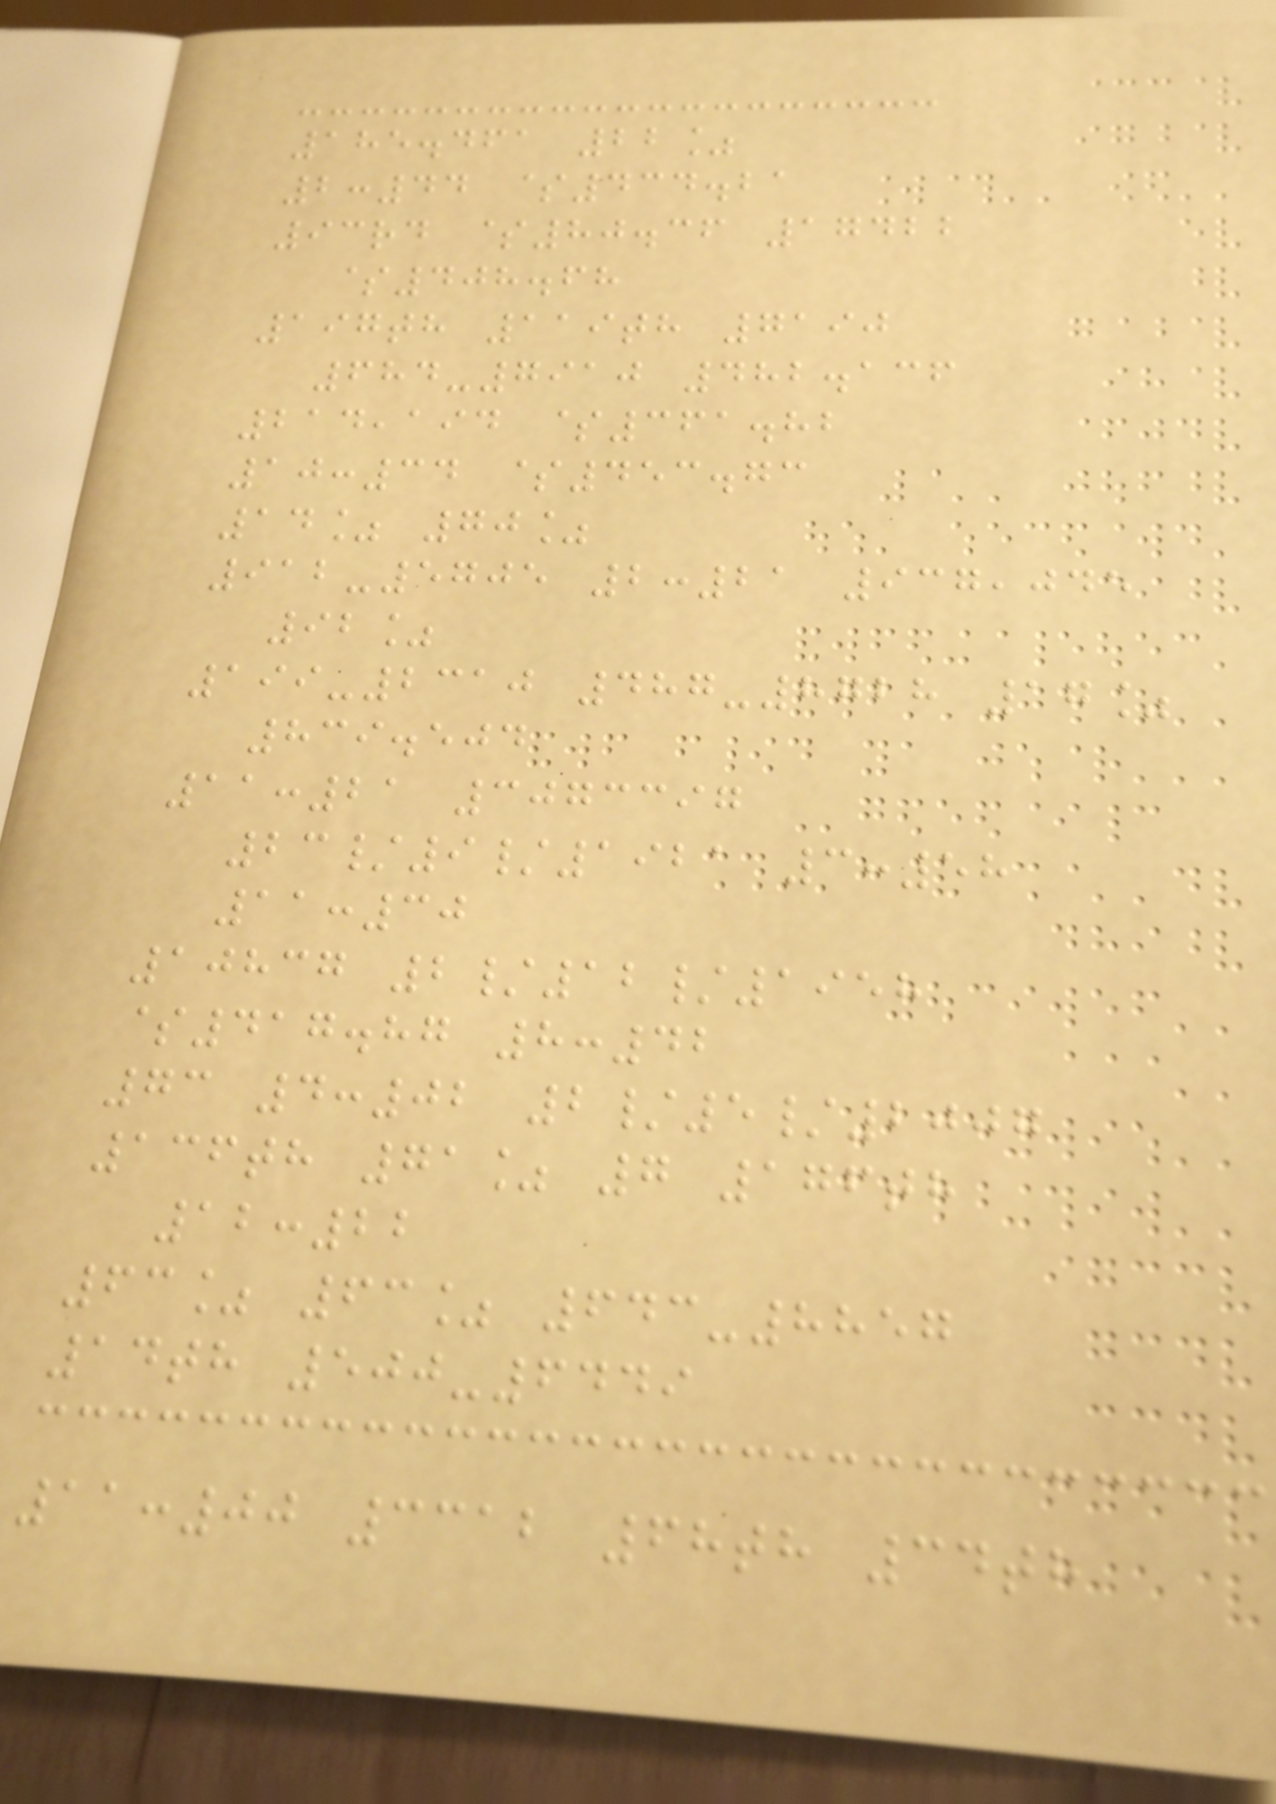185.461 22%
2:44 $434.21
93rd $80.36 17422
$408.68
197th 119th 7190
684-7910 482.136
214,194 $361.82
10:34 $453.73
14% 70%
912-5705 2:21 937,045
92%
199-2310 487-8728 17%
839.504
11:21 3073397
23/9/1921 3:58
11:30
10837 2/12/1958
$417.87 8:42
73 4:02 2/5/2007
136th 71% 7 176th
12:22
63% 63% 643-8857
14th 500-6449
11:00 3312 68th 34th
